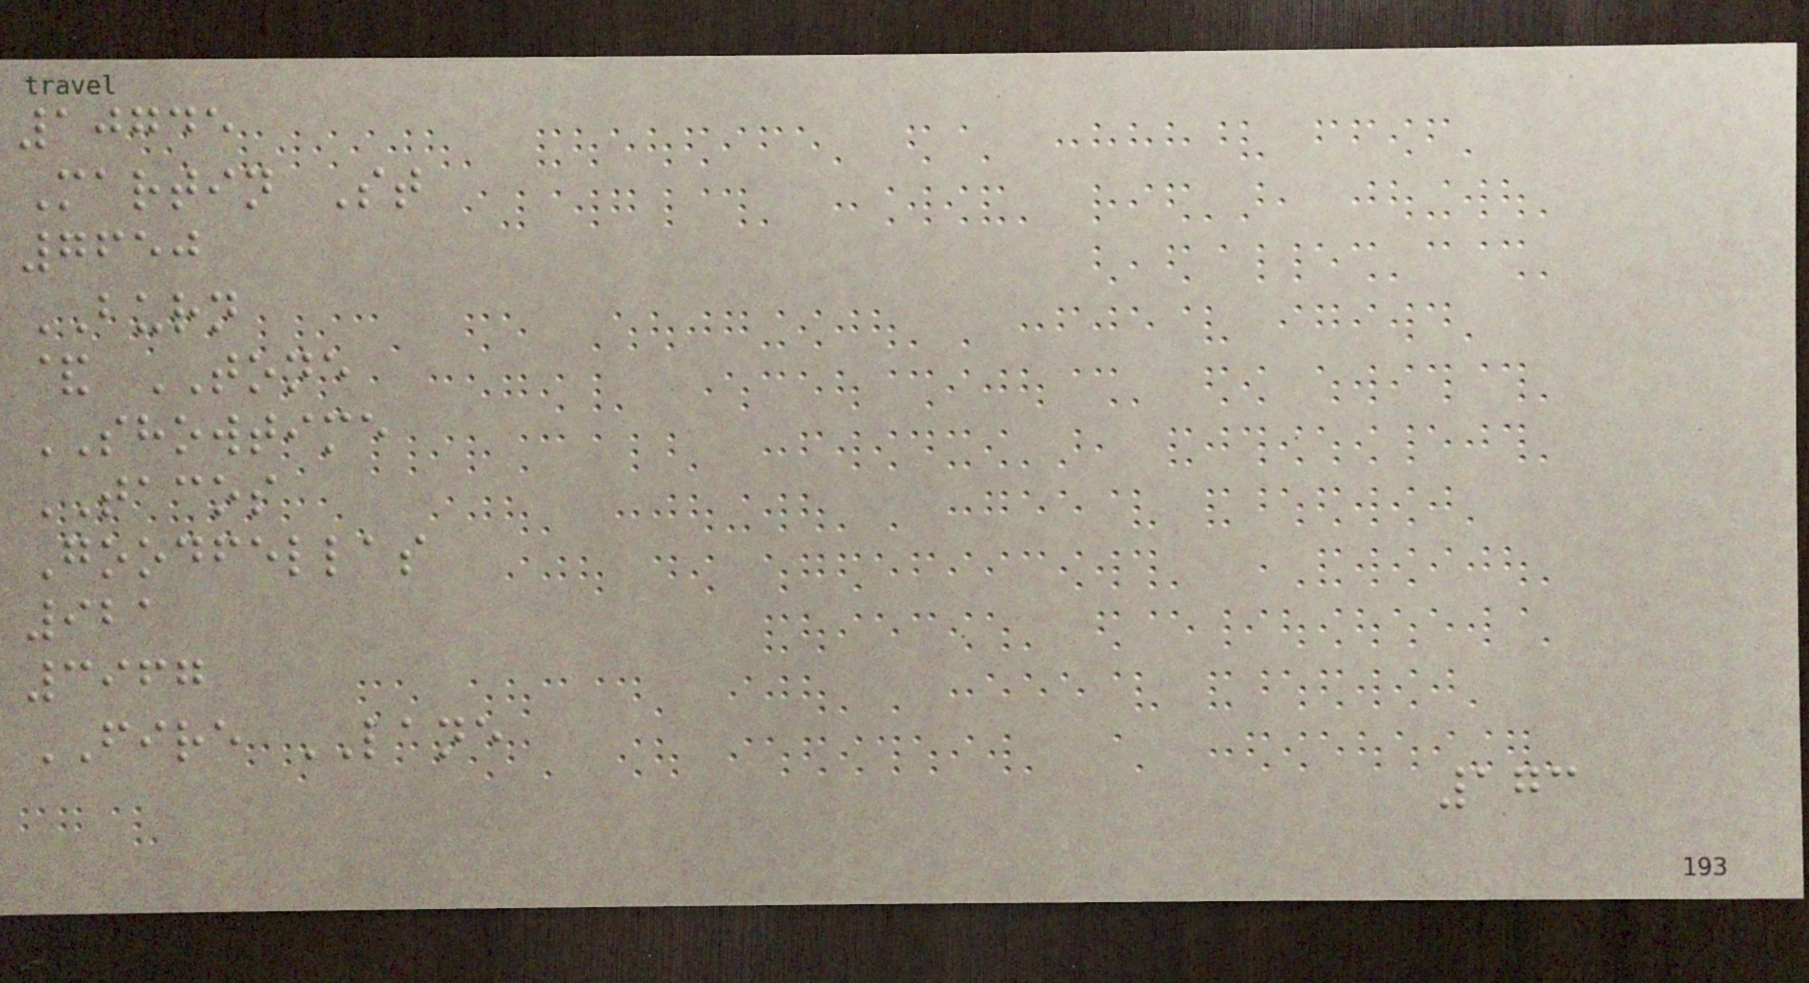10745
Martin St
7650
BURN
& TONE
SHOWTIME
TACOS
Goodfellas
921
3967
FIRE LANE
173
